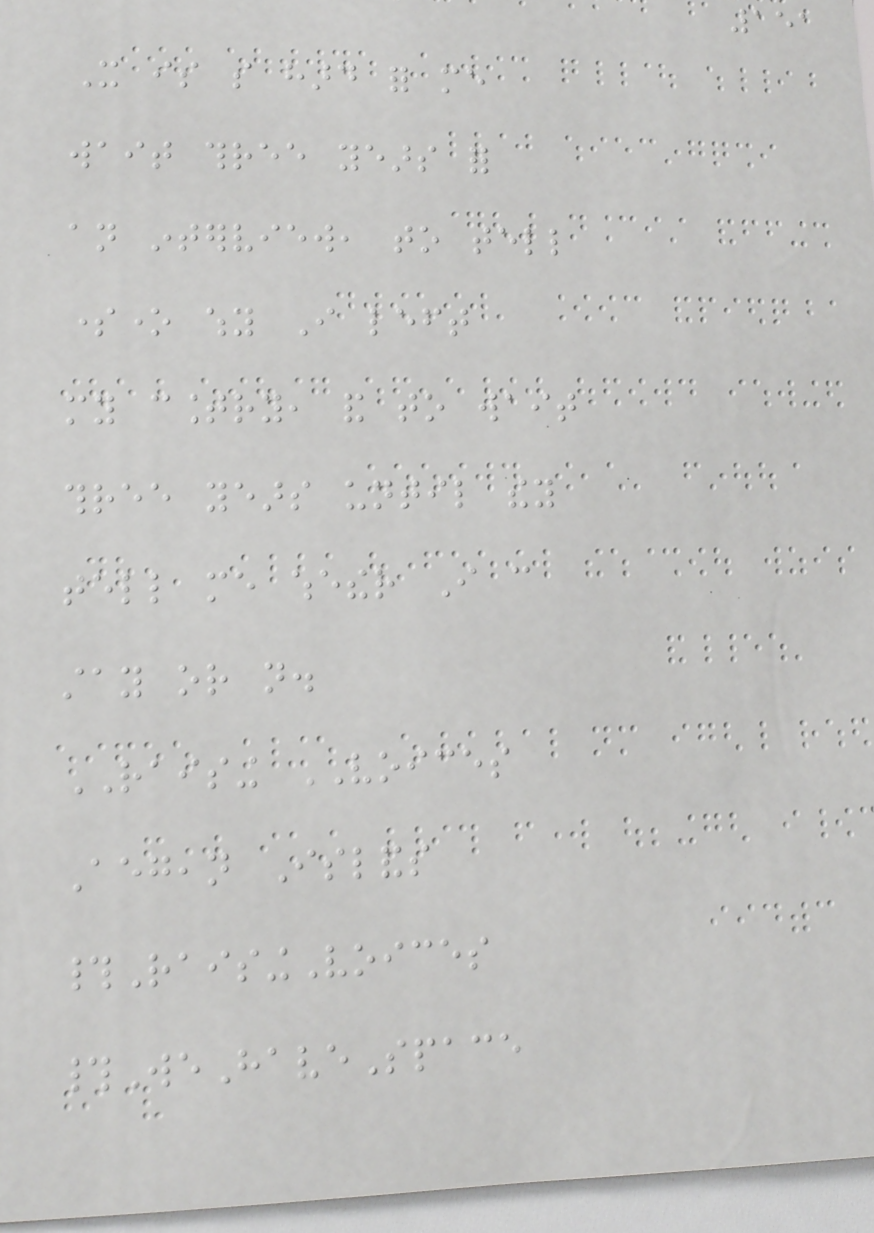151
It is so hard for me
wait three years for
an interview, to tell
someone why I left
my country, and to wait
three years until they
tell me whether I can
stay or not.
RAISING VOICES
Aegean Islands
#RaisingVoices
#WeHaveSpace
